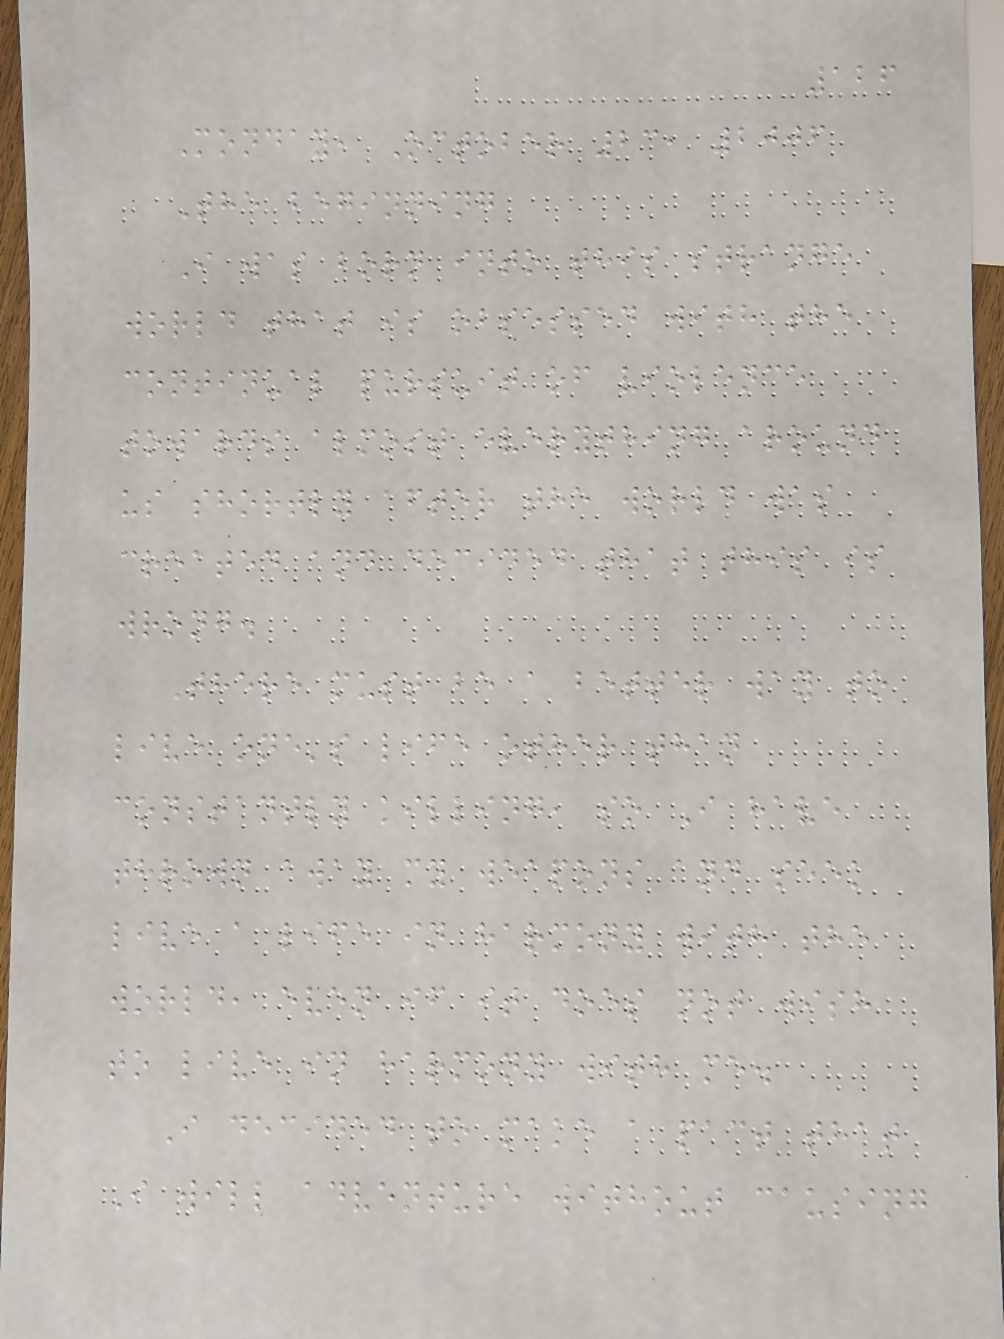126
Monday, October 23, 2006
The beginning
I was born into this strange
world that is obsessed with the
continual pursuit of violence
towards almost everything around
us shortly after the world was
created and decided that this is
wrong.
There must be a better way to
live one's life other than
constantly killing, so I have
thrown away my weapons and seek
live a life in harmony with the
world, even if it does not wish
to live in harmony with me.
I decided to make a pact that
I will adventure without causing
